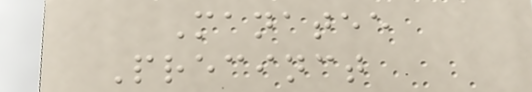Manatee
Precinct
